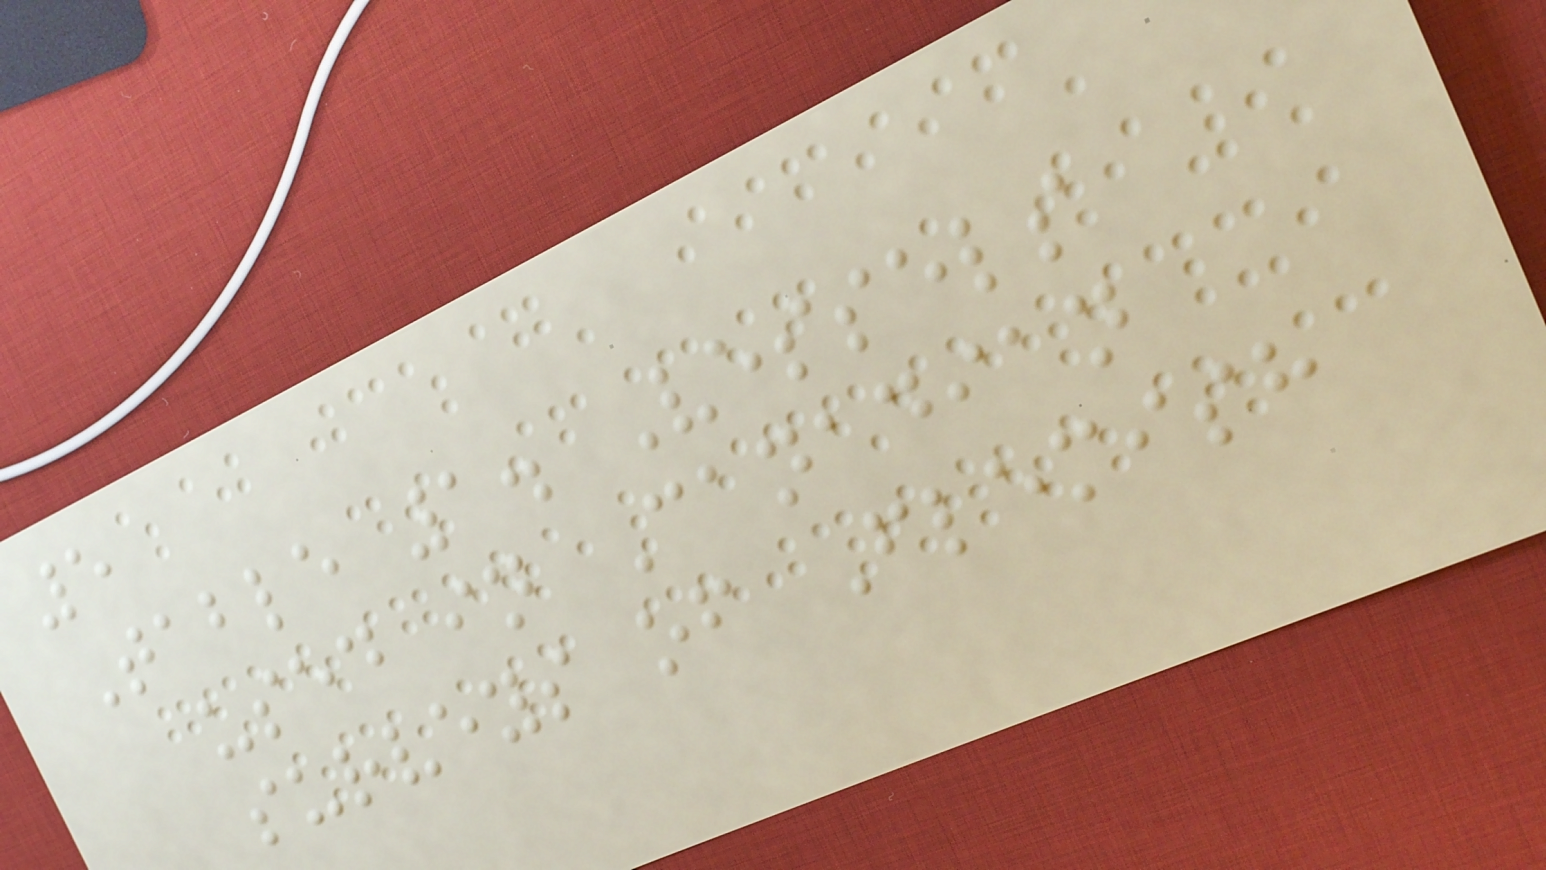5
Table 1. Vessels
used in Canadian
surveys of Flemish
